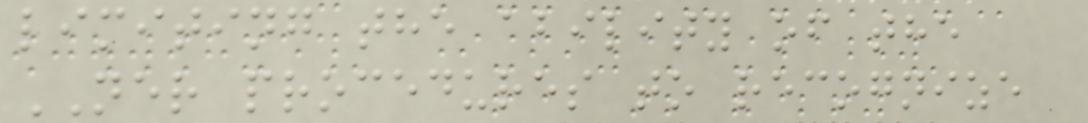limiting the ability of the
NER procedures to recognize
